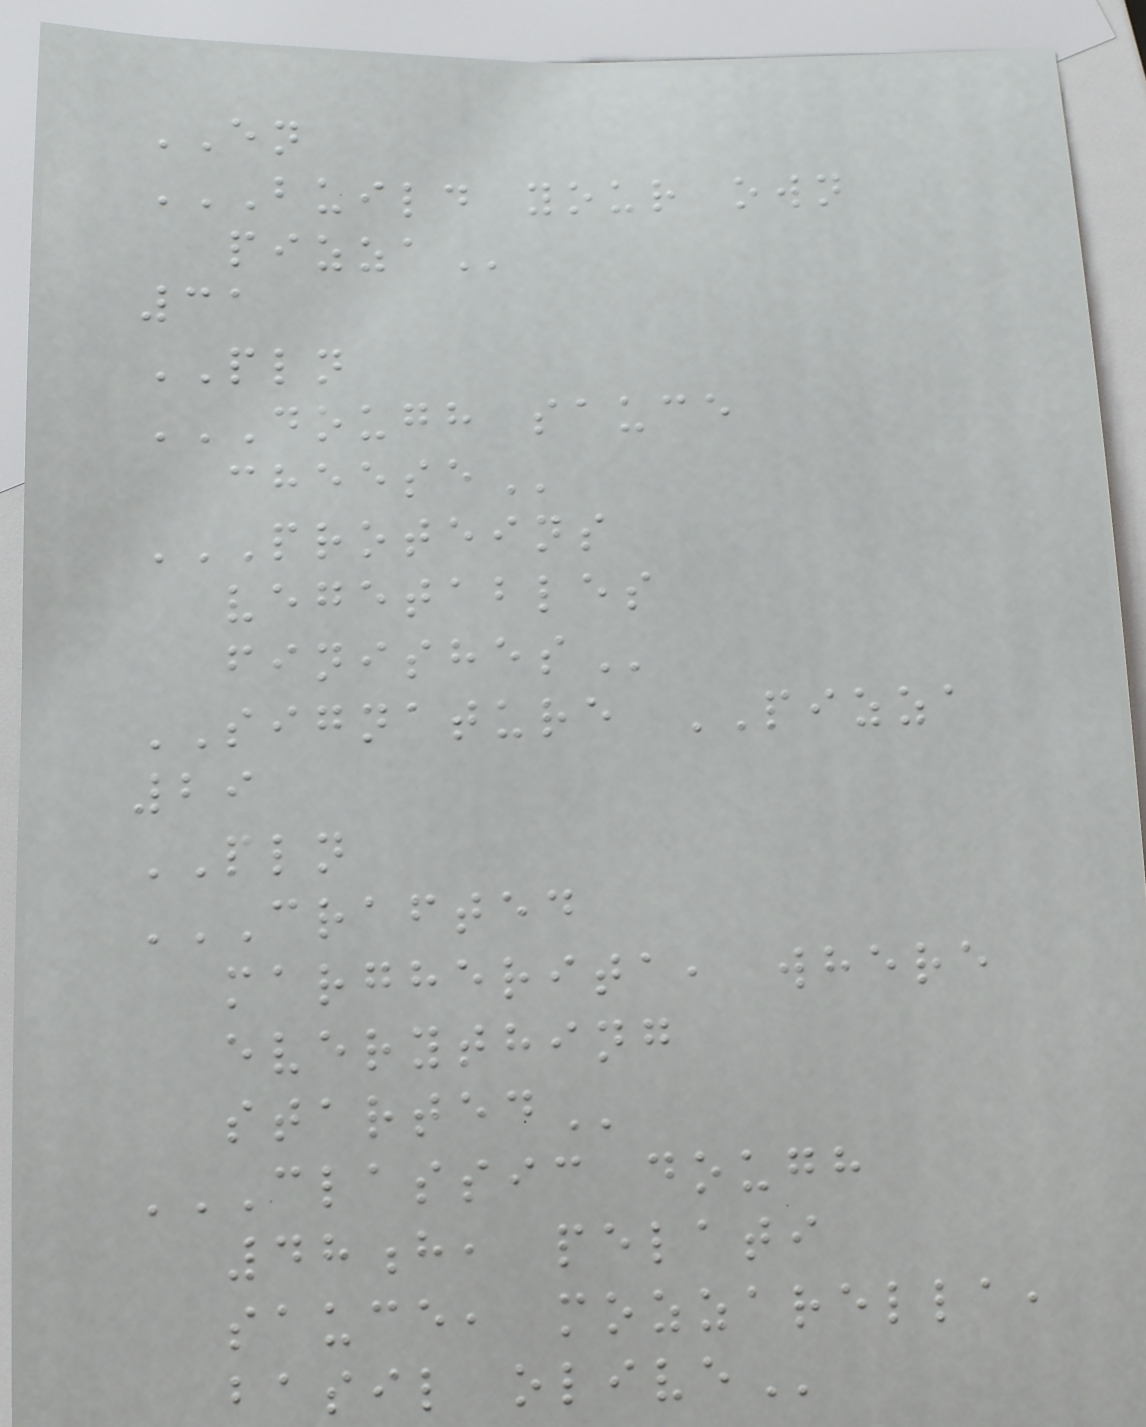EN
BUILD YOUR OWN
PIZZA
31
PLN
DOUGH SAUCE
CHEESE
PROTEINS
VEGETABLES
FINISHES
SIGNATURE PIZZA
29
PLN
CRAFTED
MARGHERITA, WHERE
EVERYTHING
STARTED
CLASSIC DOUGH
48H, PELATI
SAUCE, MOZZARELLA,
BASIL OLIVE
